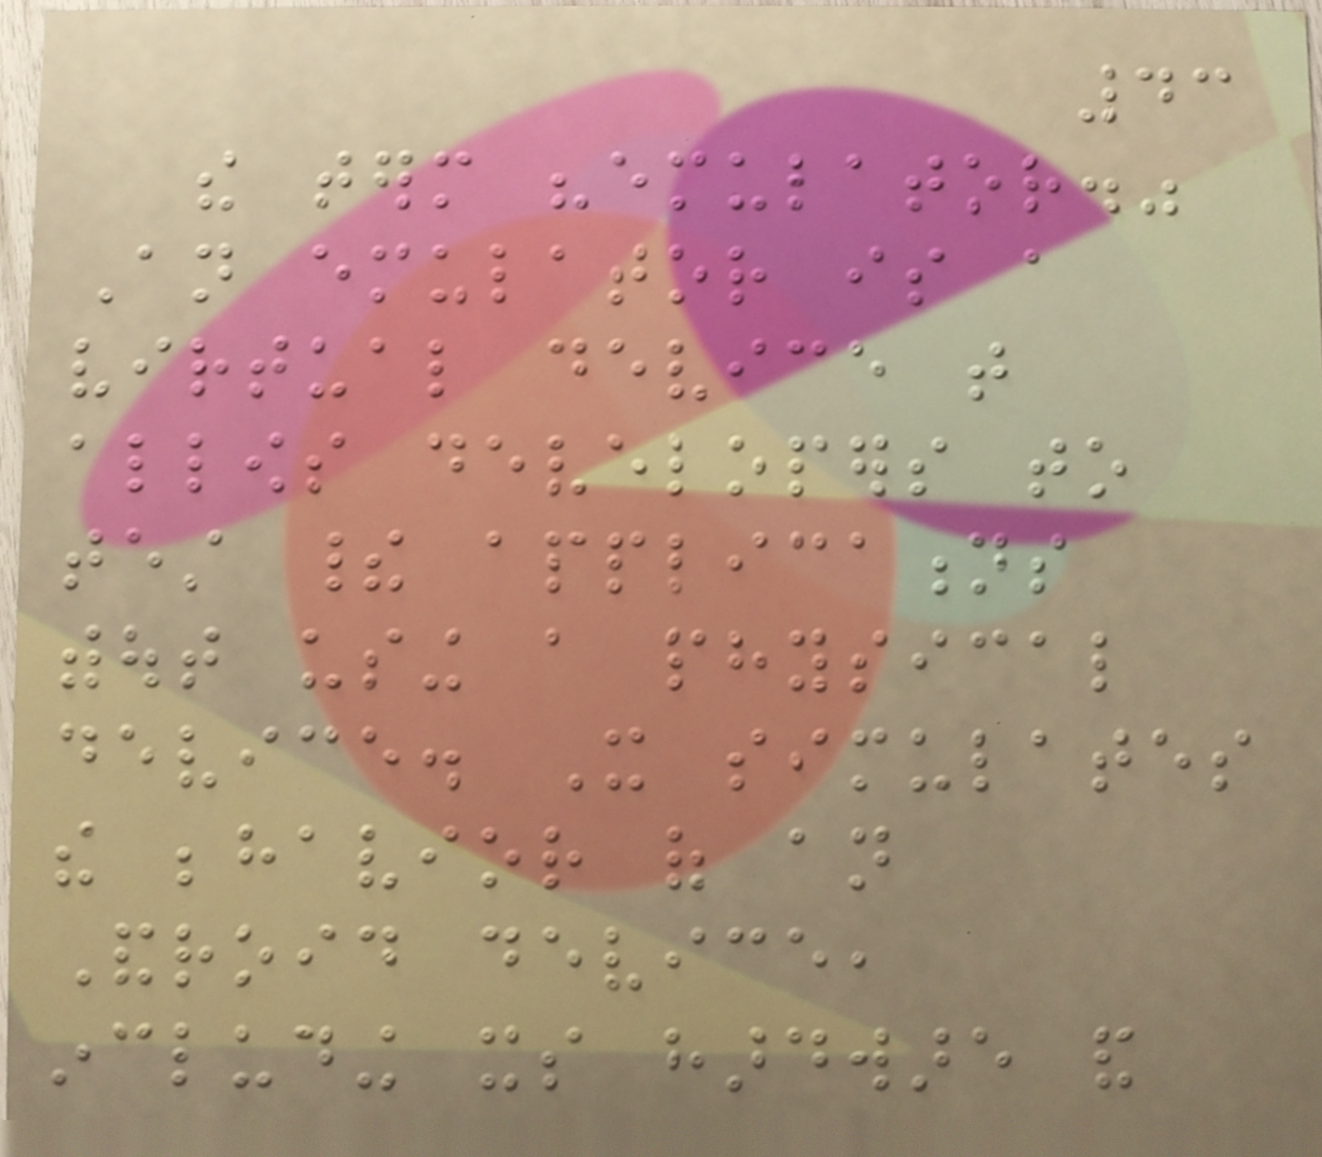43
the term "emulator."
An emulator is a
virtual device that
allows developers to
test their applications
without using a physical
device. It simulates
the behavior of an
Android device,
including its hardware and
